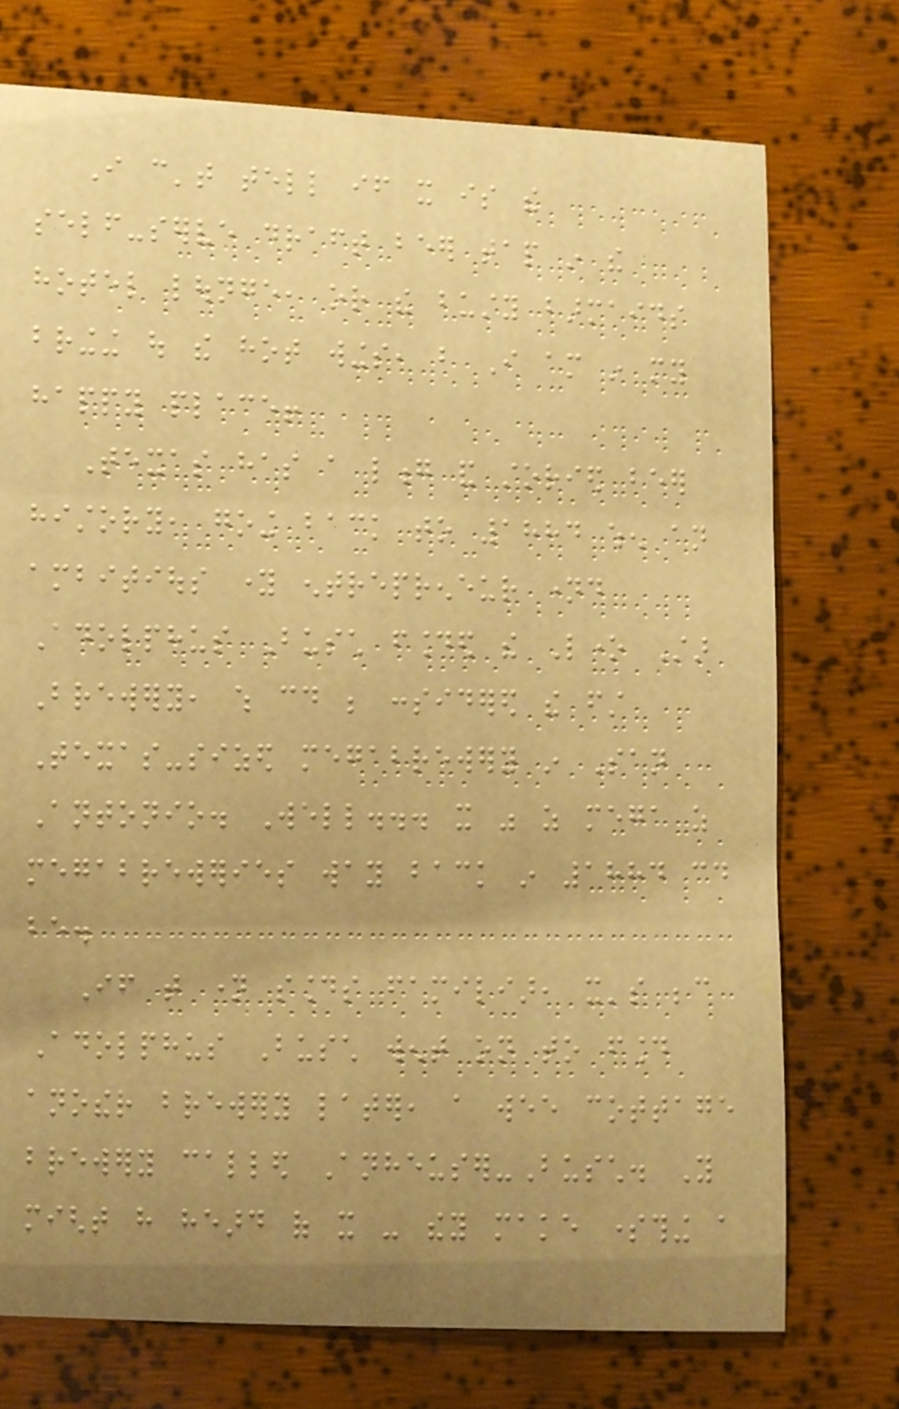I can't tell if it is the
self-serve draft beer tap in the
hotel lounge, or the busty barmaids
bringing out the hot wings, but I am in my
happy place!
Texas has a long and storied beer
history, going back to 1884 when an
ambitious young entrepreneur named
Adolphus Busch founded the Lone Star
Brewery, which could be considered the first
Texas-sized megabrewery in San
Antonio. Well... it was as mega as
megabreweries way back in 1884 could
be.
If that name sounds familiar, it's because
Adolphus Busch went on to found
another brewery later, a wee cottage
brewery called Anheuser-Busch. You
might have heard of it - they make something a
